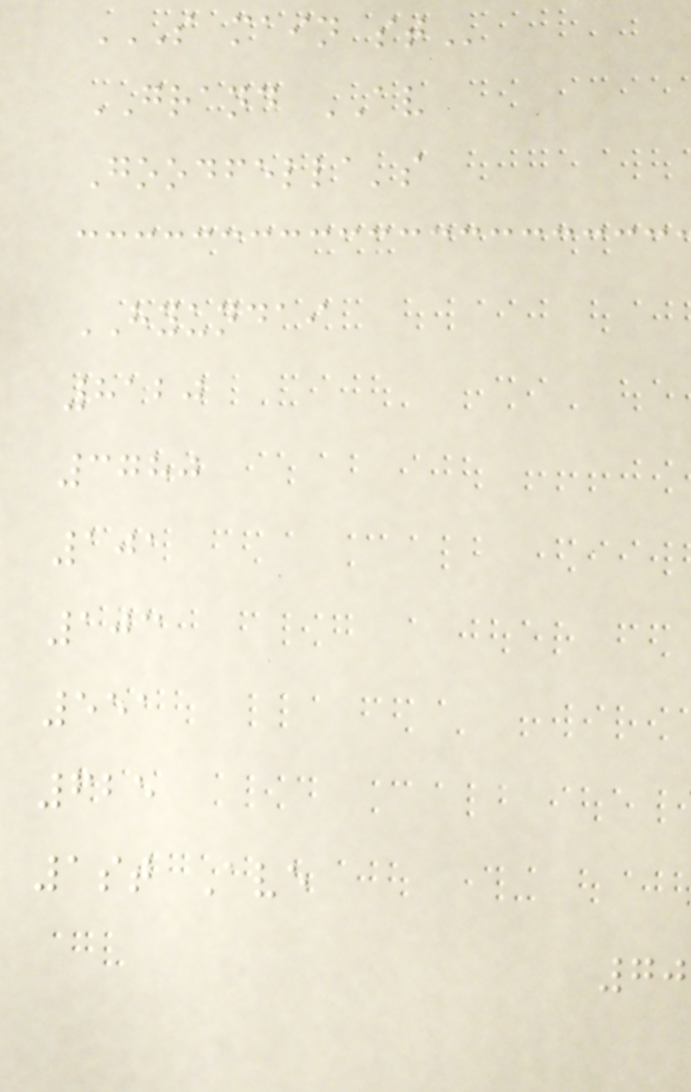S MAIN ST
GRAND AV
Goodfella's
HYUNDAI
8120
3780
101
103
551
625
1st Ave
70
